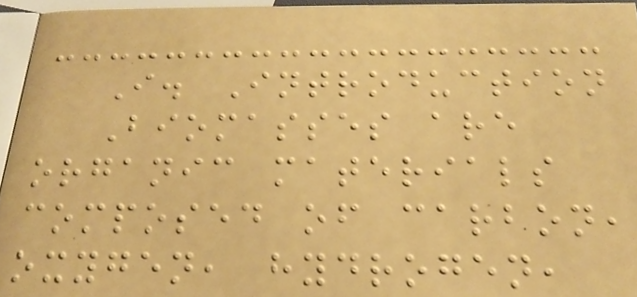I. Introduction
Biomasses are
organic materials
composed of carbon,
oxygen, hydrogen,
